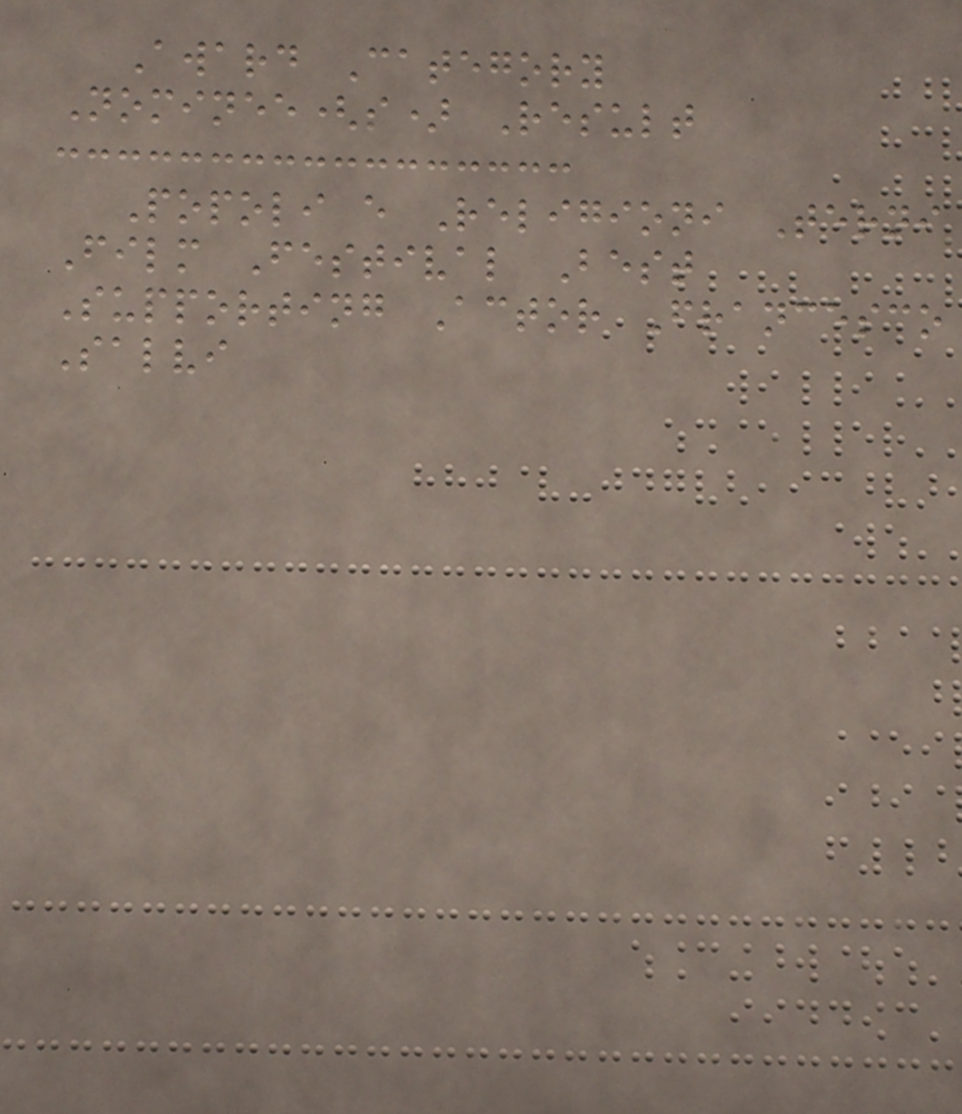Award Category
Nominee(s) Result
Popoli e Religioni Terni
Film Festival Best
Supporting Actor Francesco
Salvi
